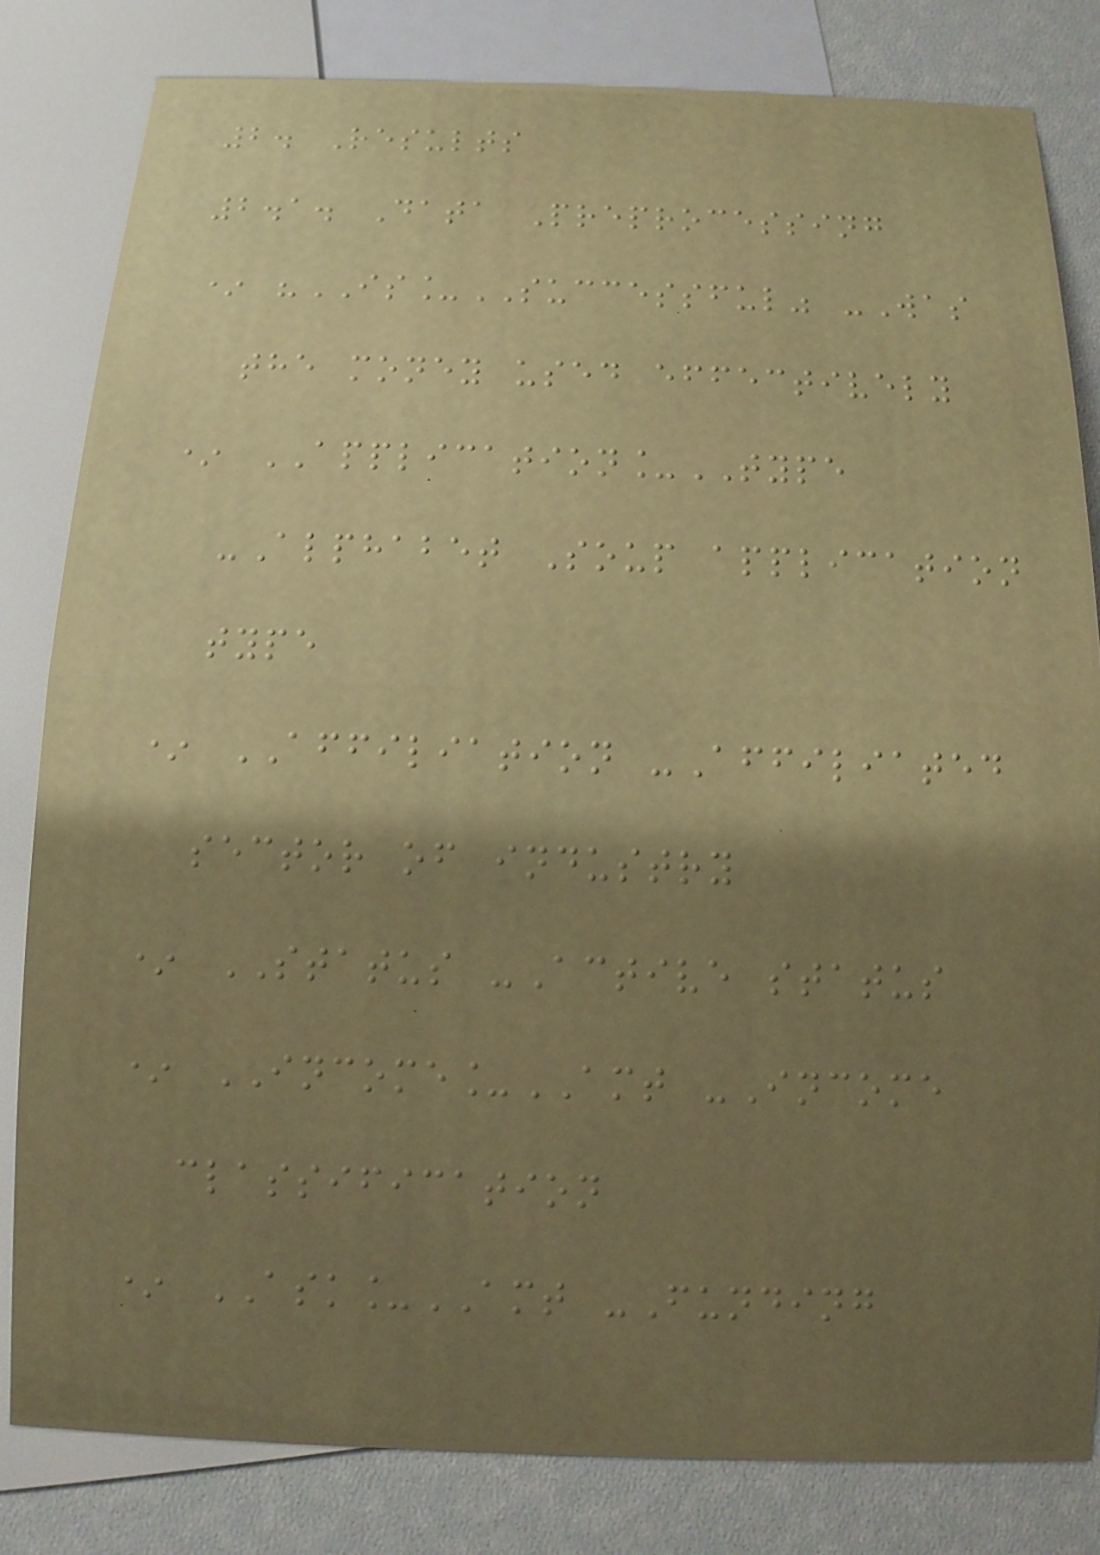2. Results
2.1. Data Preprocessing
* "IS_SUCCESSFUL" -Was
the money used effectively
* APPLICATION_TYPE
-Alphabet Soup application
type
* AFFILIATION -Affiliated
sector of industry
* STATUS -Active status
* INCOME_AMT -Income
classification
* ASK_AMT -Funding
